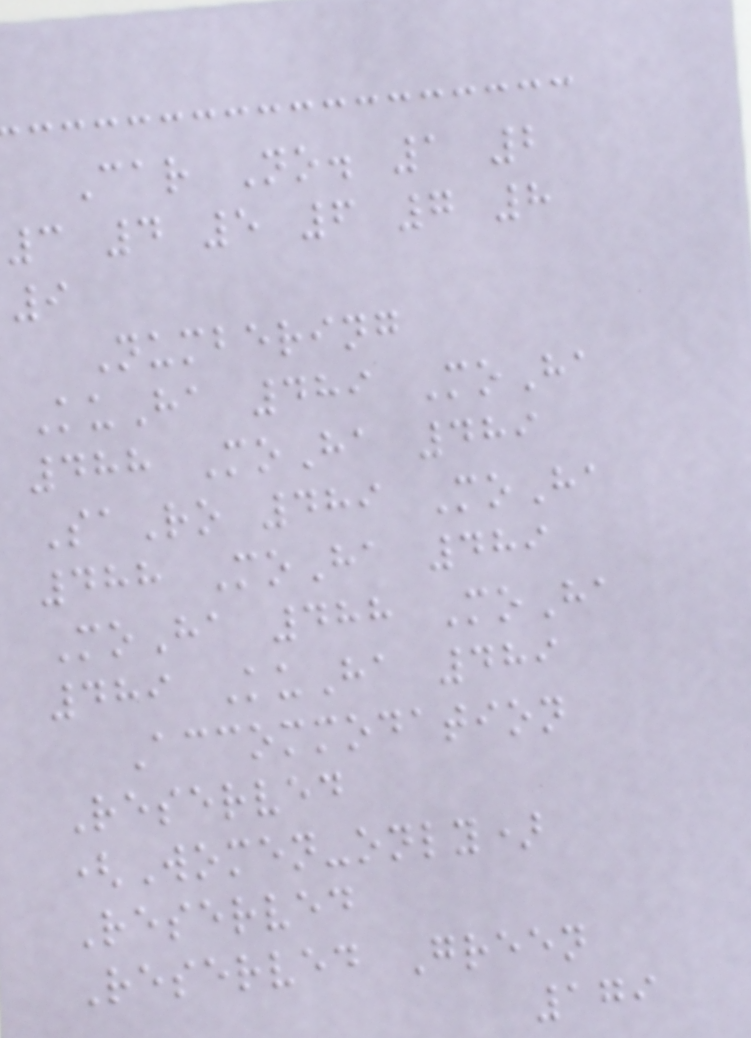Car No. 1 2
3 4 5 6 7 8
9
Numbering
KuHa 489 MoHa
488 MoHa 489
SaRo 489 MoHa
488 MoHa 489
MoHa 488 MoHa
489 KuHa 489
Accommodation
Reserved
(Women-only)
Reserved
Reserved Green
179
